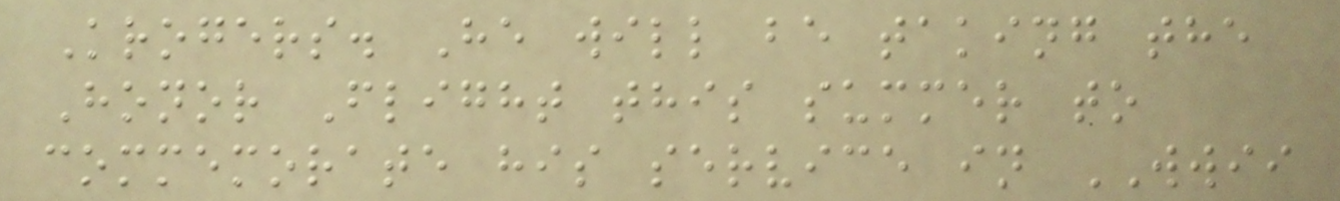Krogers. He will be taking the
Honor Flight this summer to
commemorate his service in WWII
